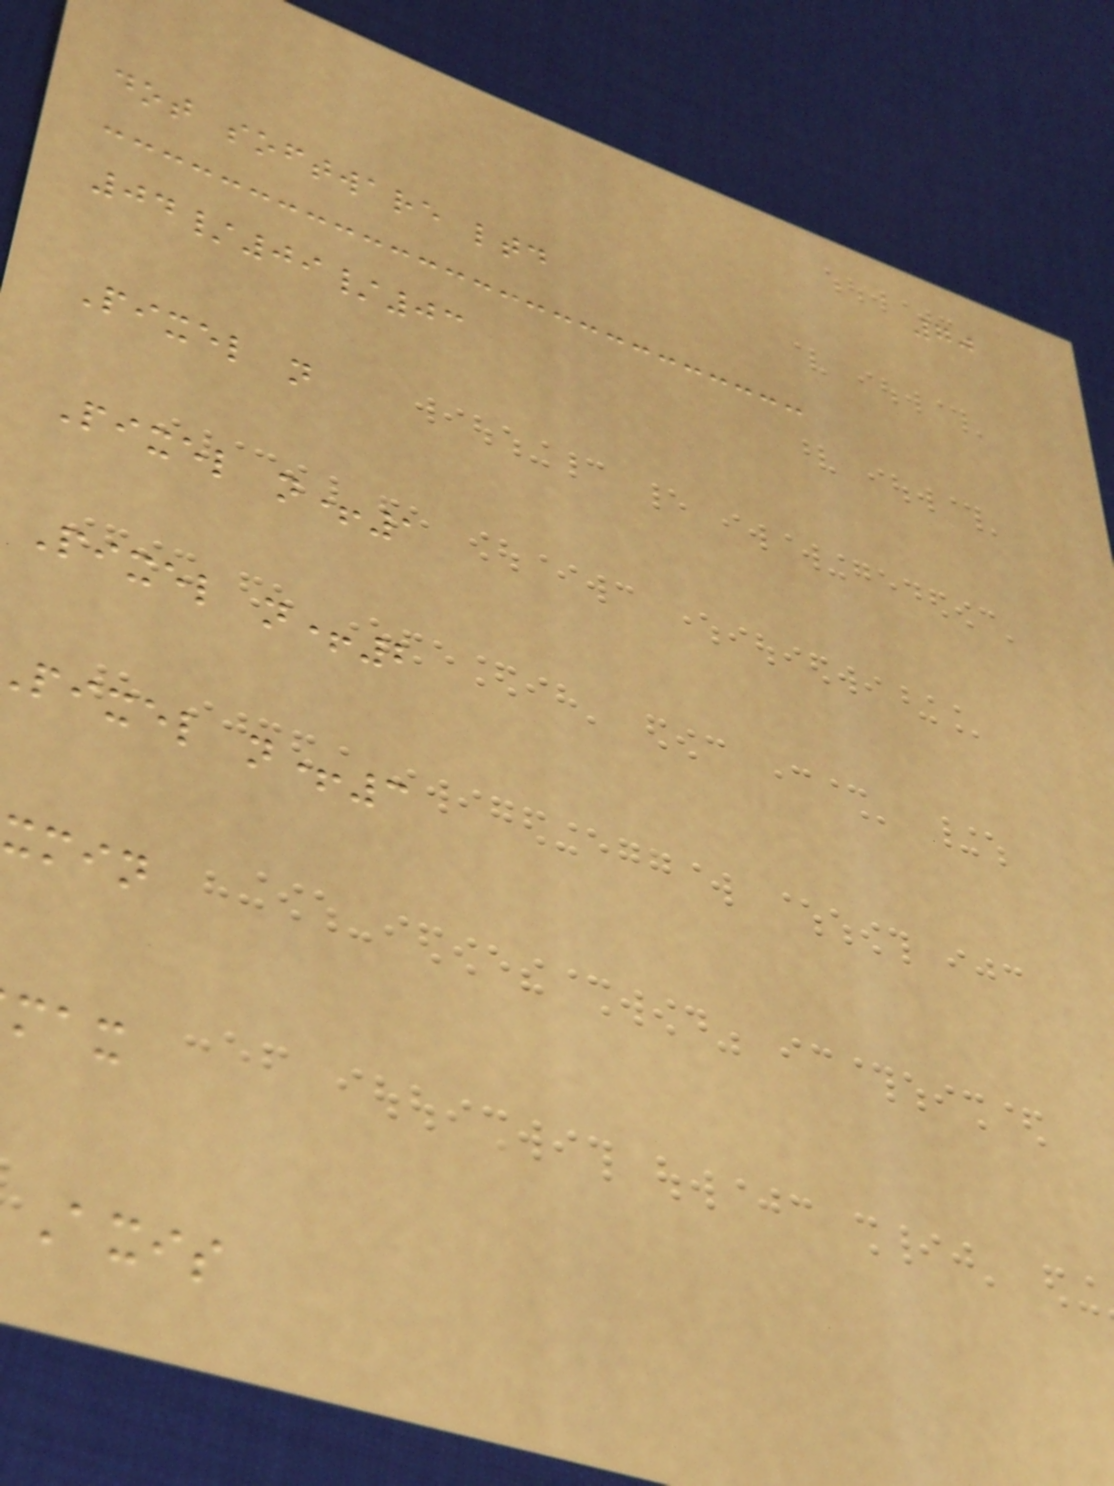70
dot software ltd
04/09/03
Pixel n
Pixel n+1
Pixel n+2
pixel n+3
xmin
Axis
